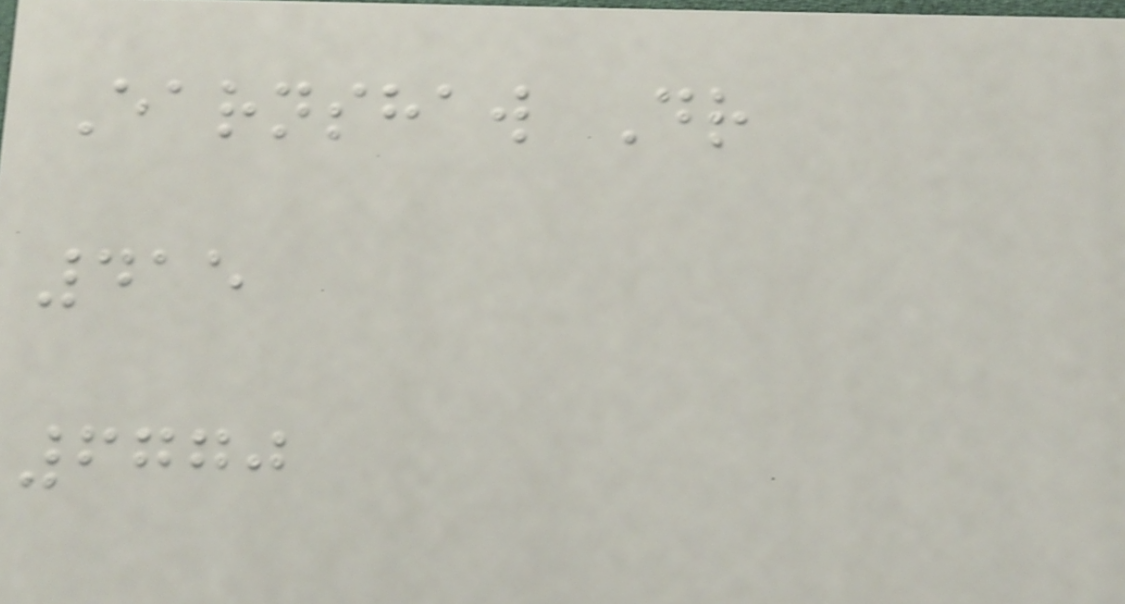Earnshaw Dr
415
6770
